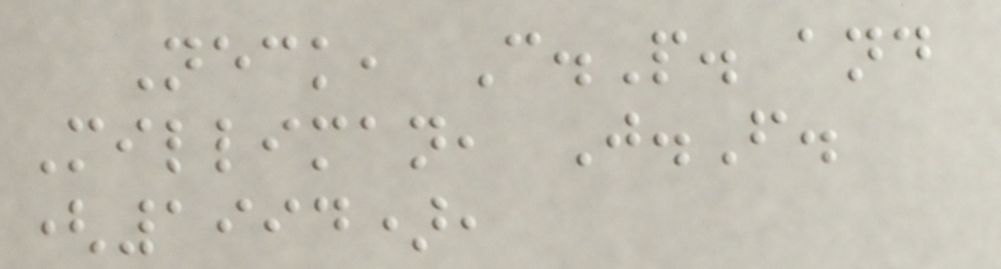Neck, C.P. and
Milliman, J.F.
(1994),
